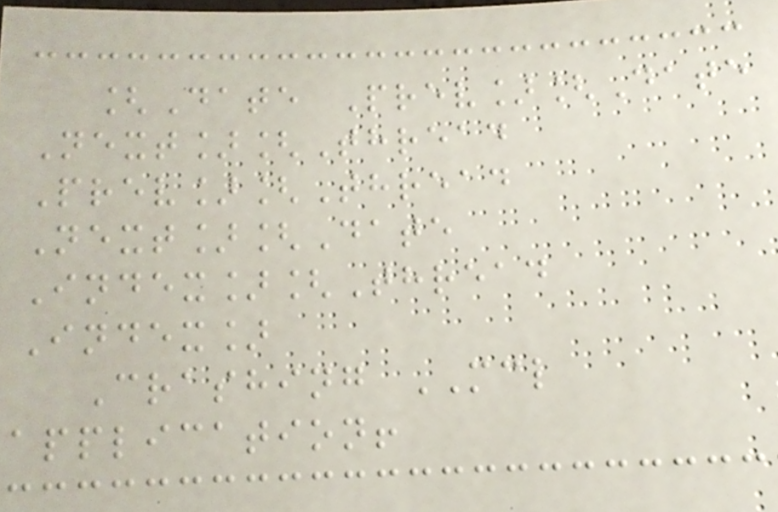[Date Prev][Date
Next][Thread
Prev][Thread
Next][Date
Index][Thread
Index]
Crashing MCL
application!
